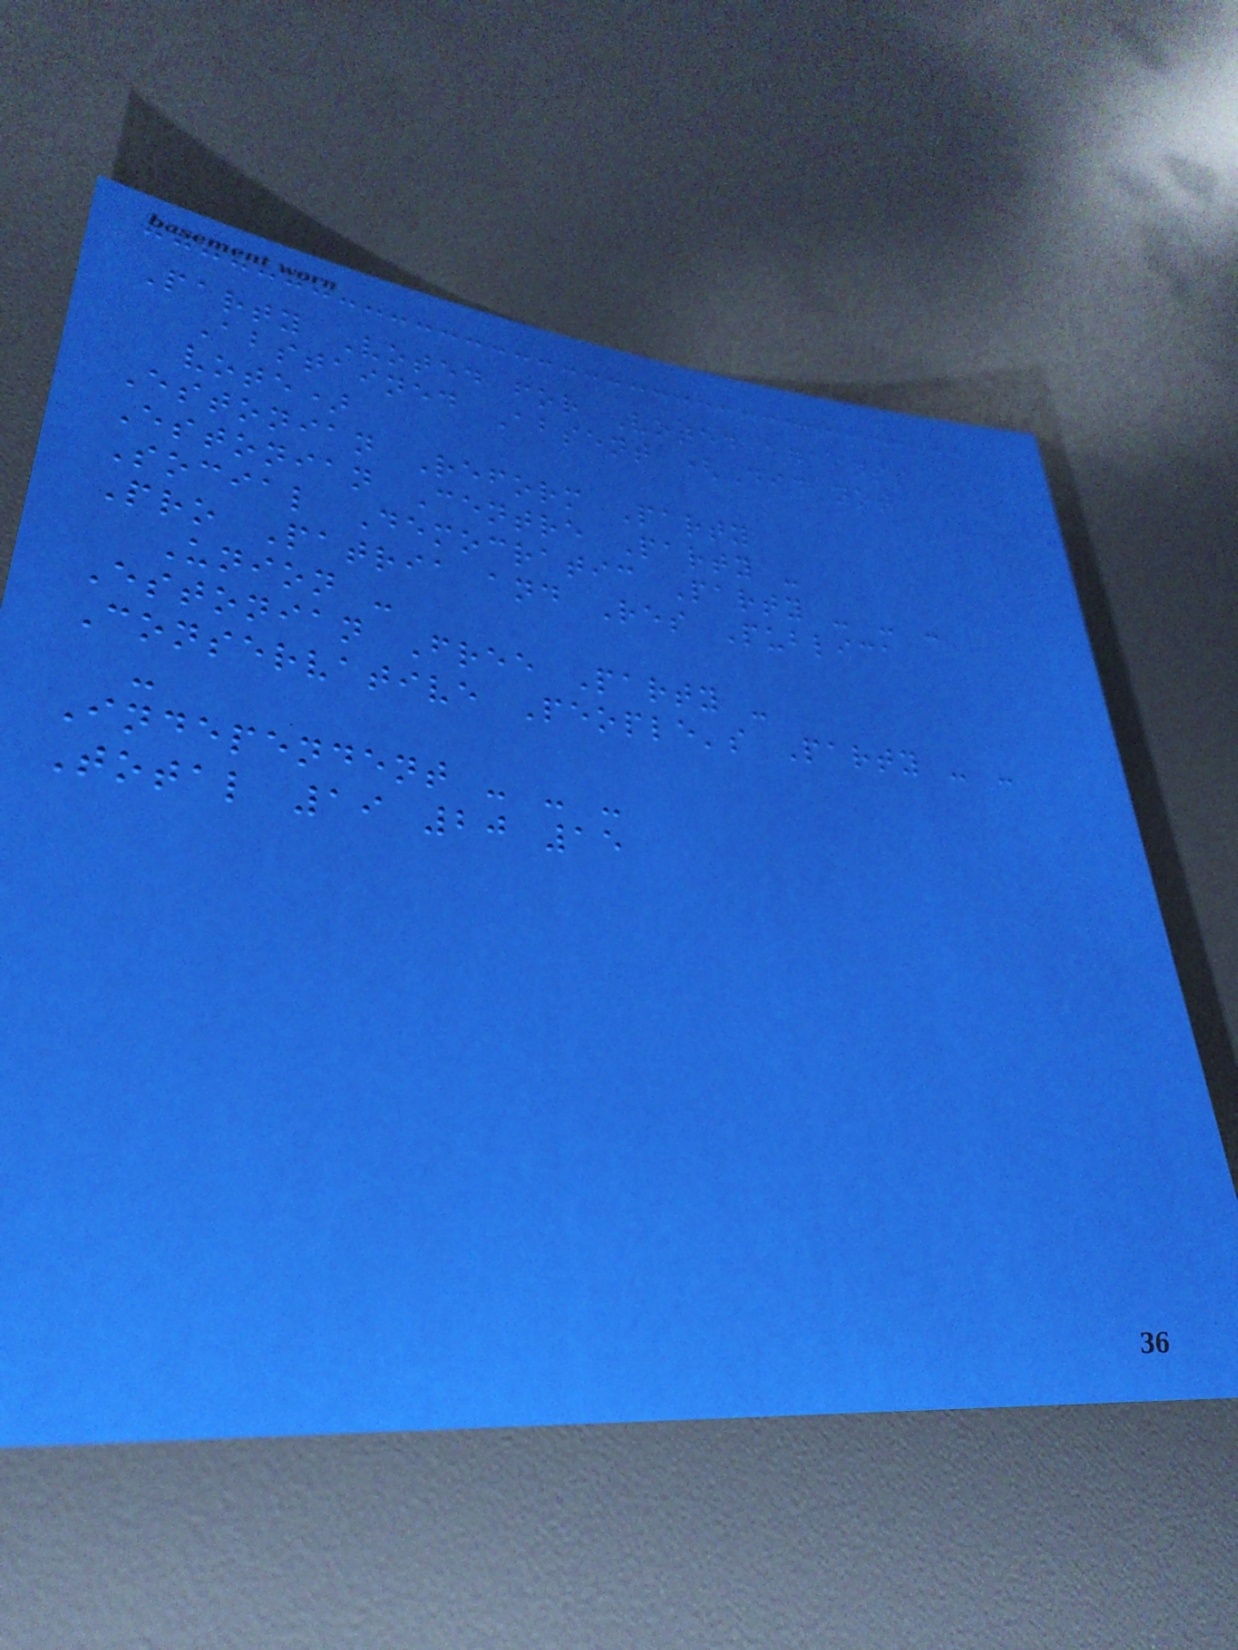Party Voted for Voted against
Abstained Absent (Did not
vote)
Estonian Reform Party
Estonian Centre Party -
Social Democratic Party - - -
Pro Patria and Res Publica
Union -
Estonian Free Party -
Conservative People's Party - -
-
Independent - - -
Total 19 20 15
